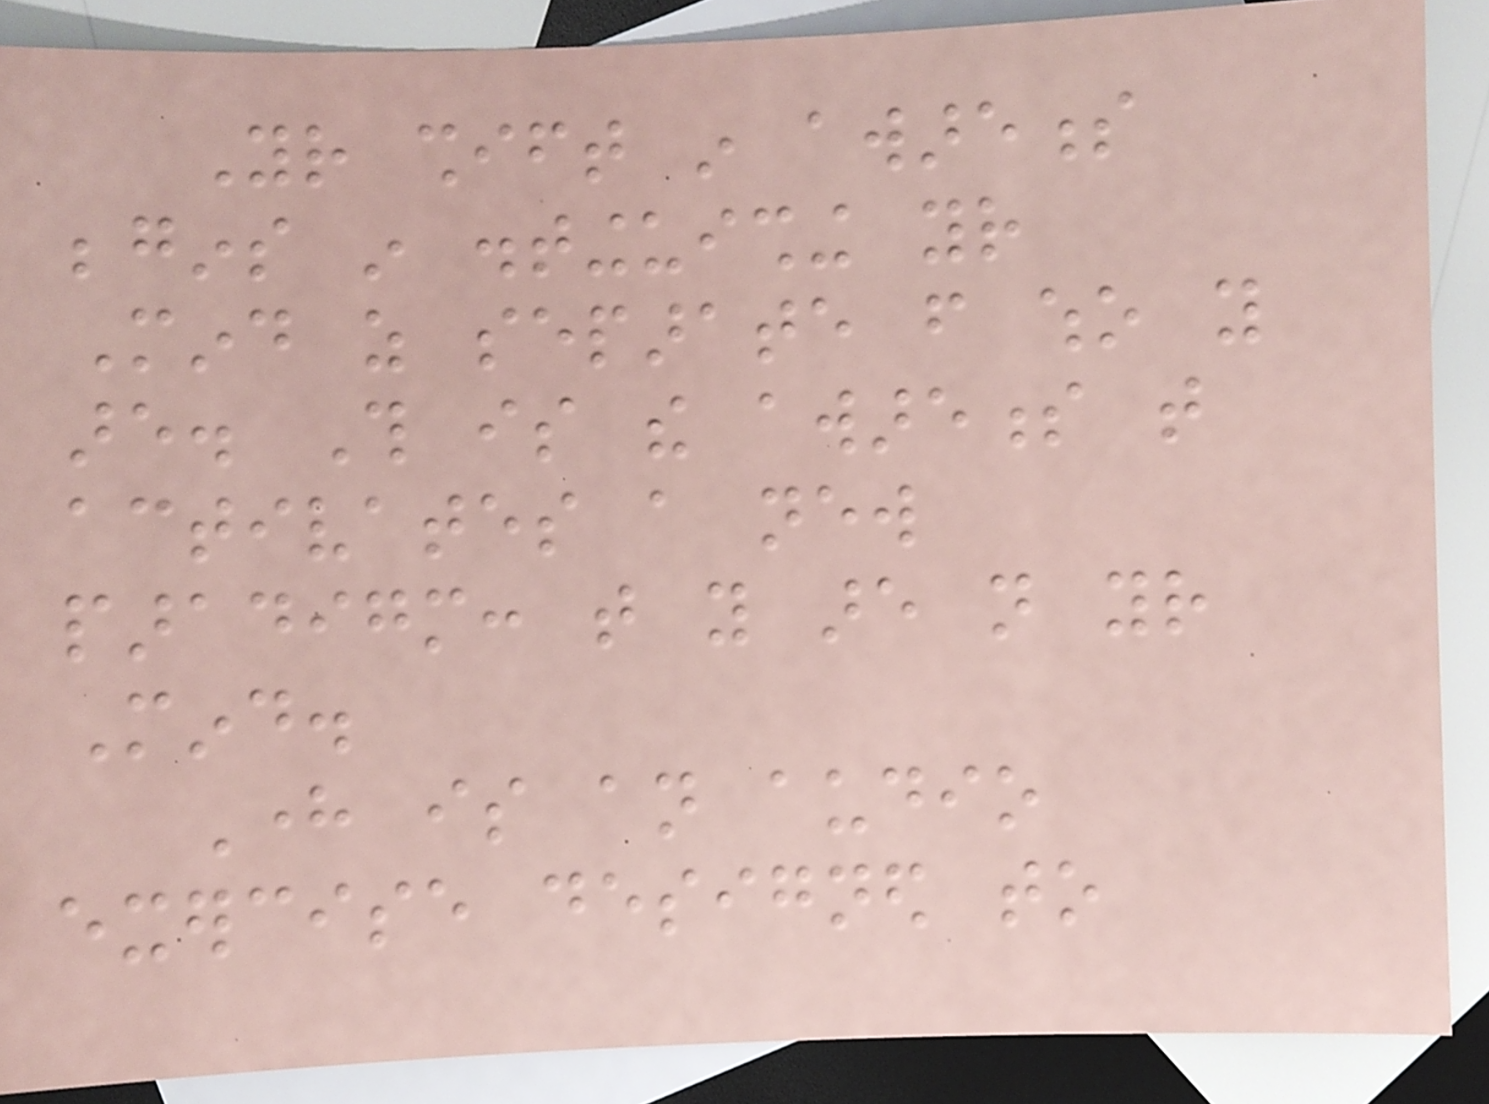Your shift in awareness
begins in distinguishing your
Mind as separate from who you
are. This is the awareness that
activates a new
paradigm: that you are not your
Mind.
Here is an audio
exercise designed to
